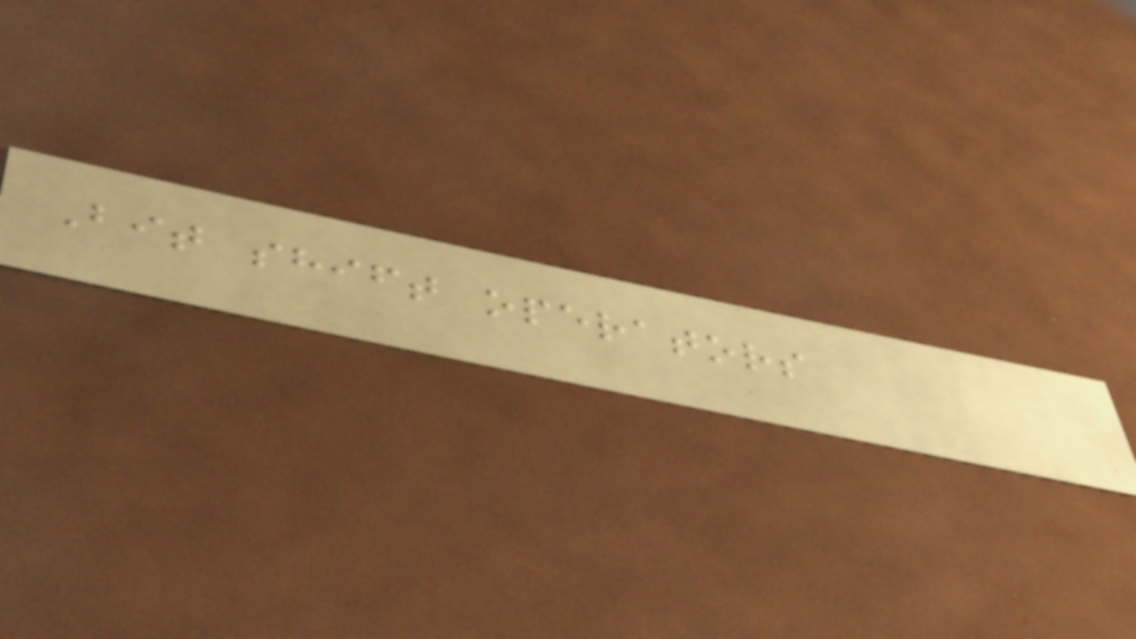Bit shift operators
